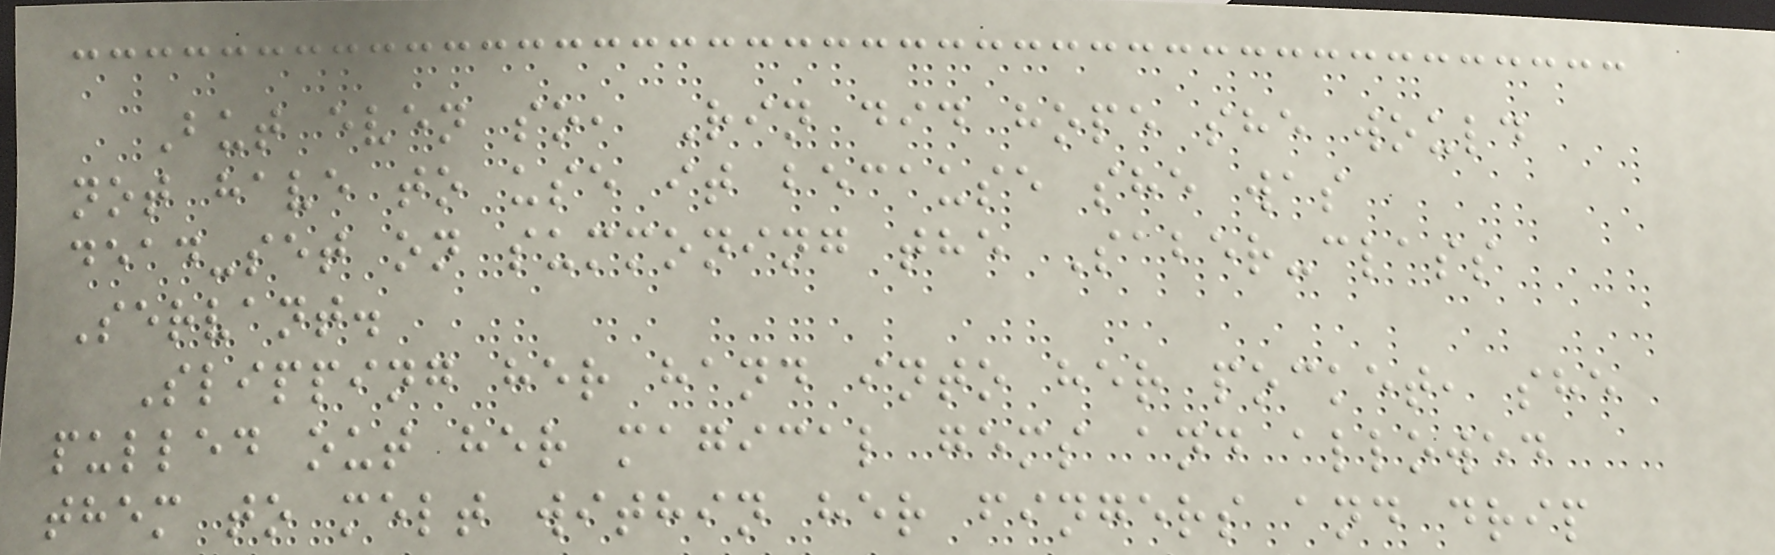But even so, Rin did hope she would
not have to use it because she was
dead-set on summoning the Saber-class
Servant.
Slipping her hand into her pocket, she
pulled out her magical gems and allowed
them to melt within her fingers and drip
